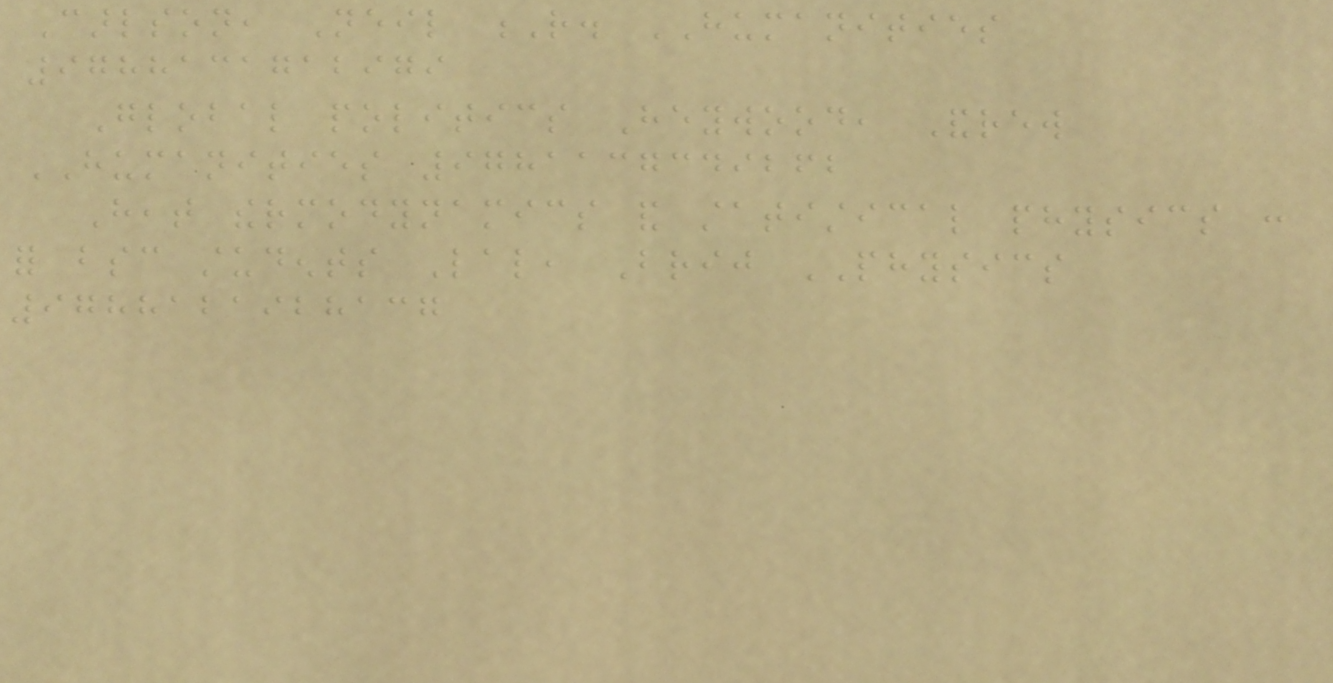Carlson, Neil R. HUMANITIES
9788131712979
Global politics Heywood, Andrew
HUMANITIES 9781137349262
Heat thermodynamics and statistical physics :
for bsc students Lal, Brij PHYSICS
9788121928137
